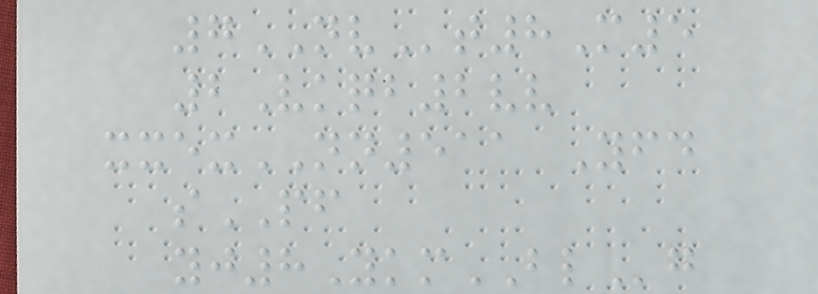7NVt8M5
2Vkqb2vv
xxexNN511 Yfd
sPF
yj8YkmBLg
